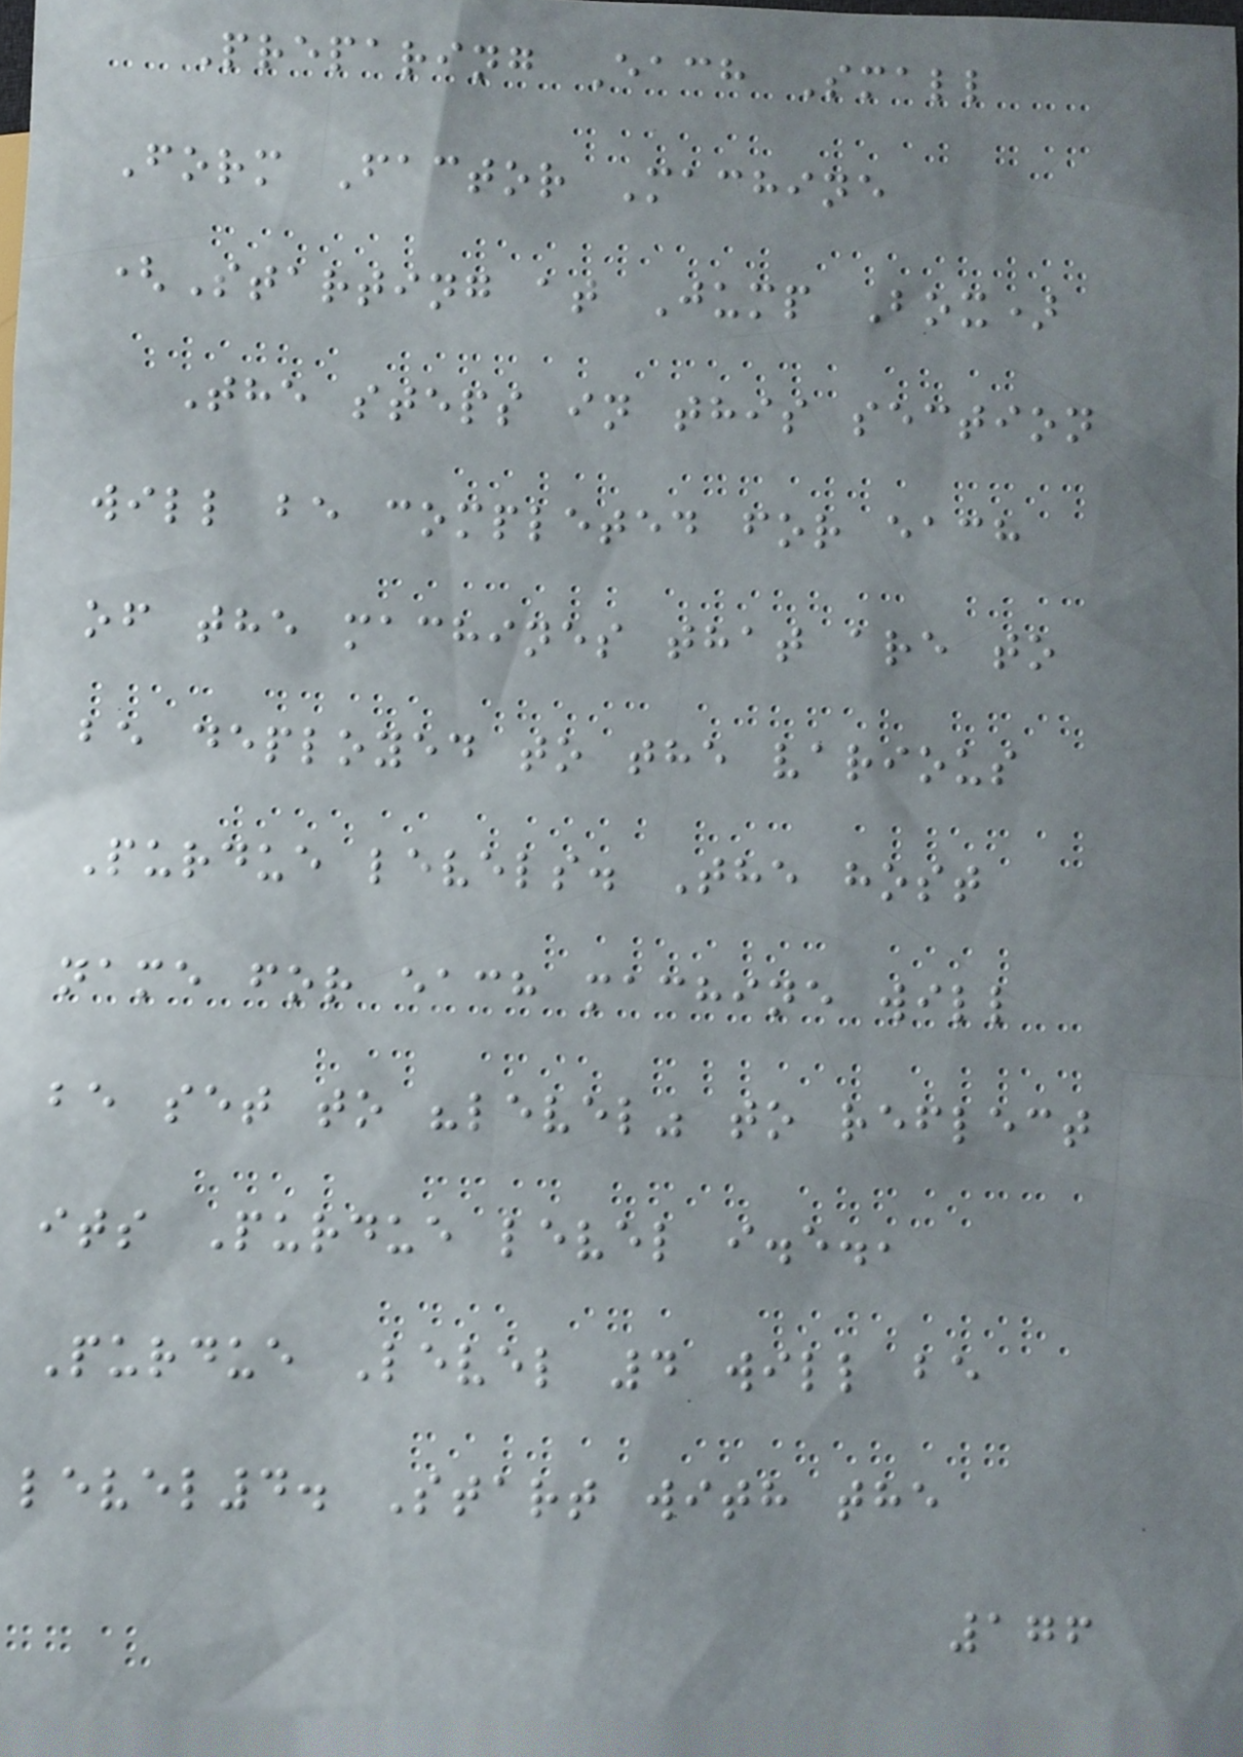Preparing Each Small
Form Factor Machine
(Starting at Jump Box)
The steps in this section
will be completed for each
of the machines that are to
be deployed to the various
Purdue levels. The host
name for each machine will
be set to "level" to reflect
its Purdue level i.e.,
Purdue Level 4 will be
level4. Start with the
176
